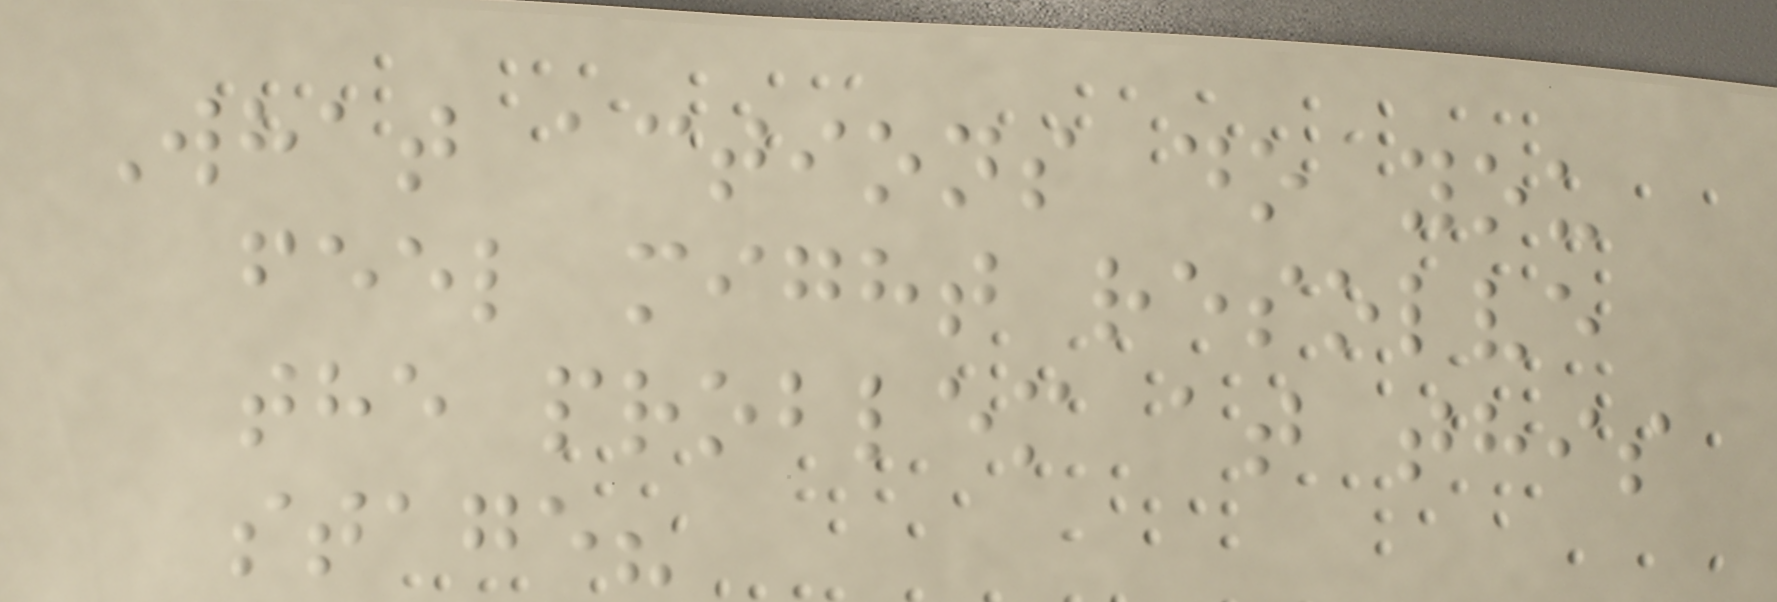What actions do you
feel might resolve
the problem at this
stage?
